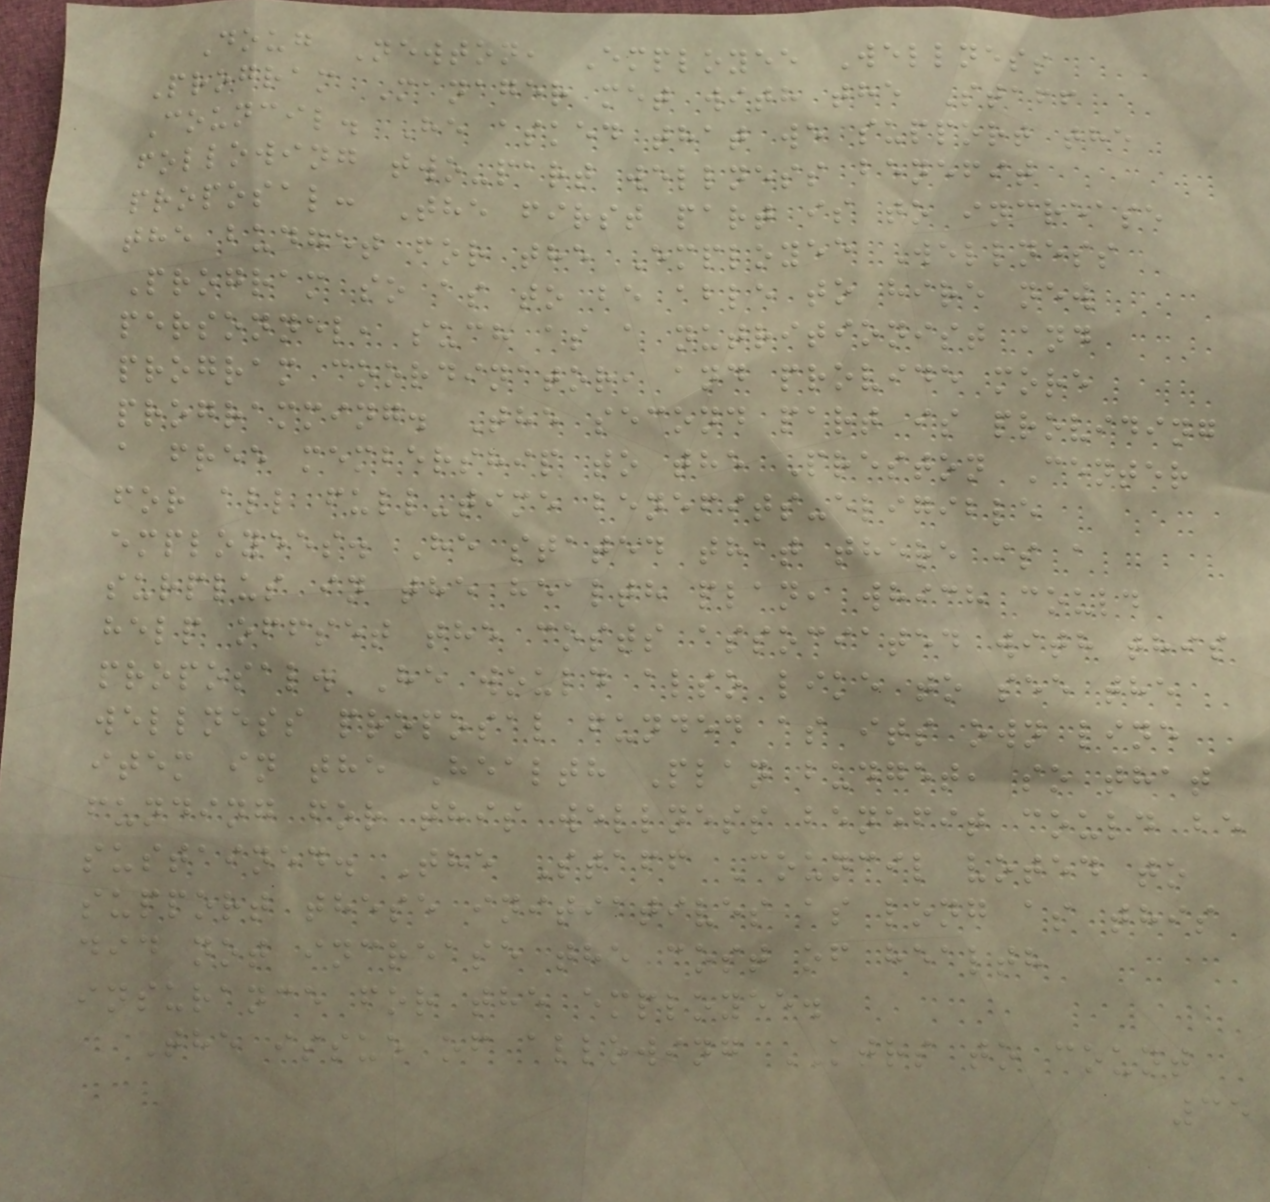Doug Newton, Employee Wellness
Program Manager met with the Staff
Council. He asked that we support the
following two-part wellness benefit
proposal: The first part is to increase
the budget for the Employee Wellness
Program so as to be able to hire new
personnel, such as a nutritionist and
program coordinator, and provide more
programming. The second part is providing
a free membership to the Preston Center
for all full-time benefits-eligible
employees. He stated that there is a
surplus in the health plan, which could
help offset the costs associated with this
proposal. He would also like to see the
wellness proposal funded as its own line
item in the Health Plan budget, so that
funding for this wellness benefit could be
sustained. The Staff Council voted to
support these initiatives as long as this
did not increase the cost of health
insurance for the employee.
The issue of allowing KTRS to count
35
